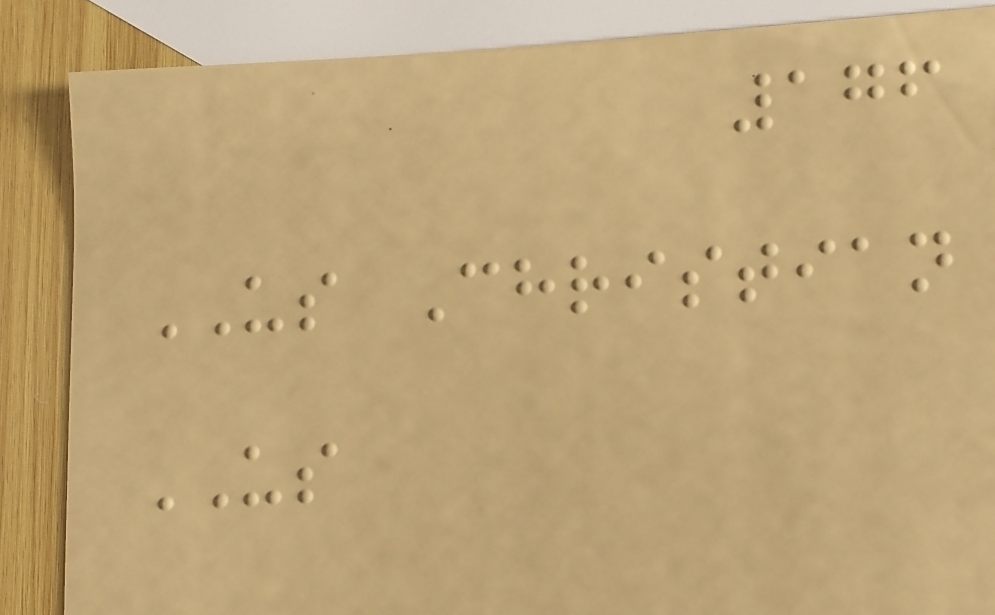176
US Christian
US
